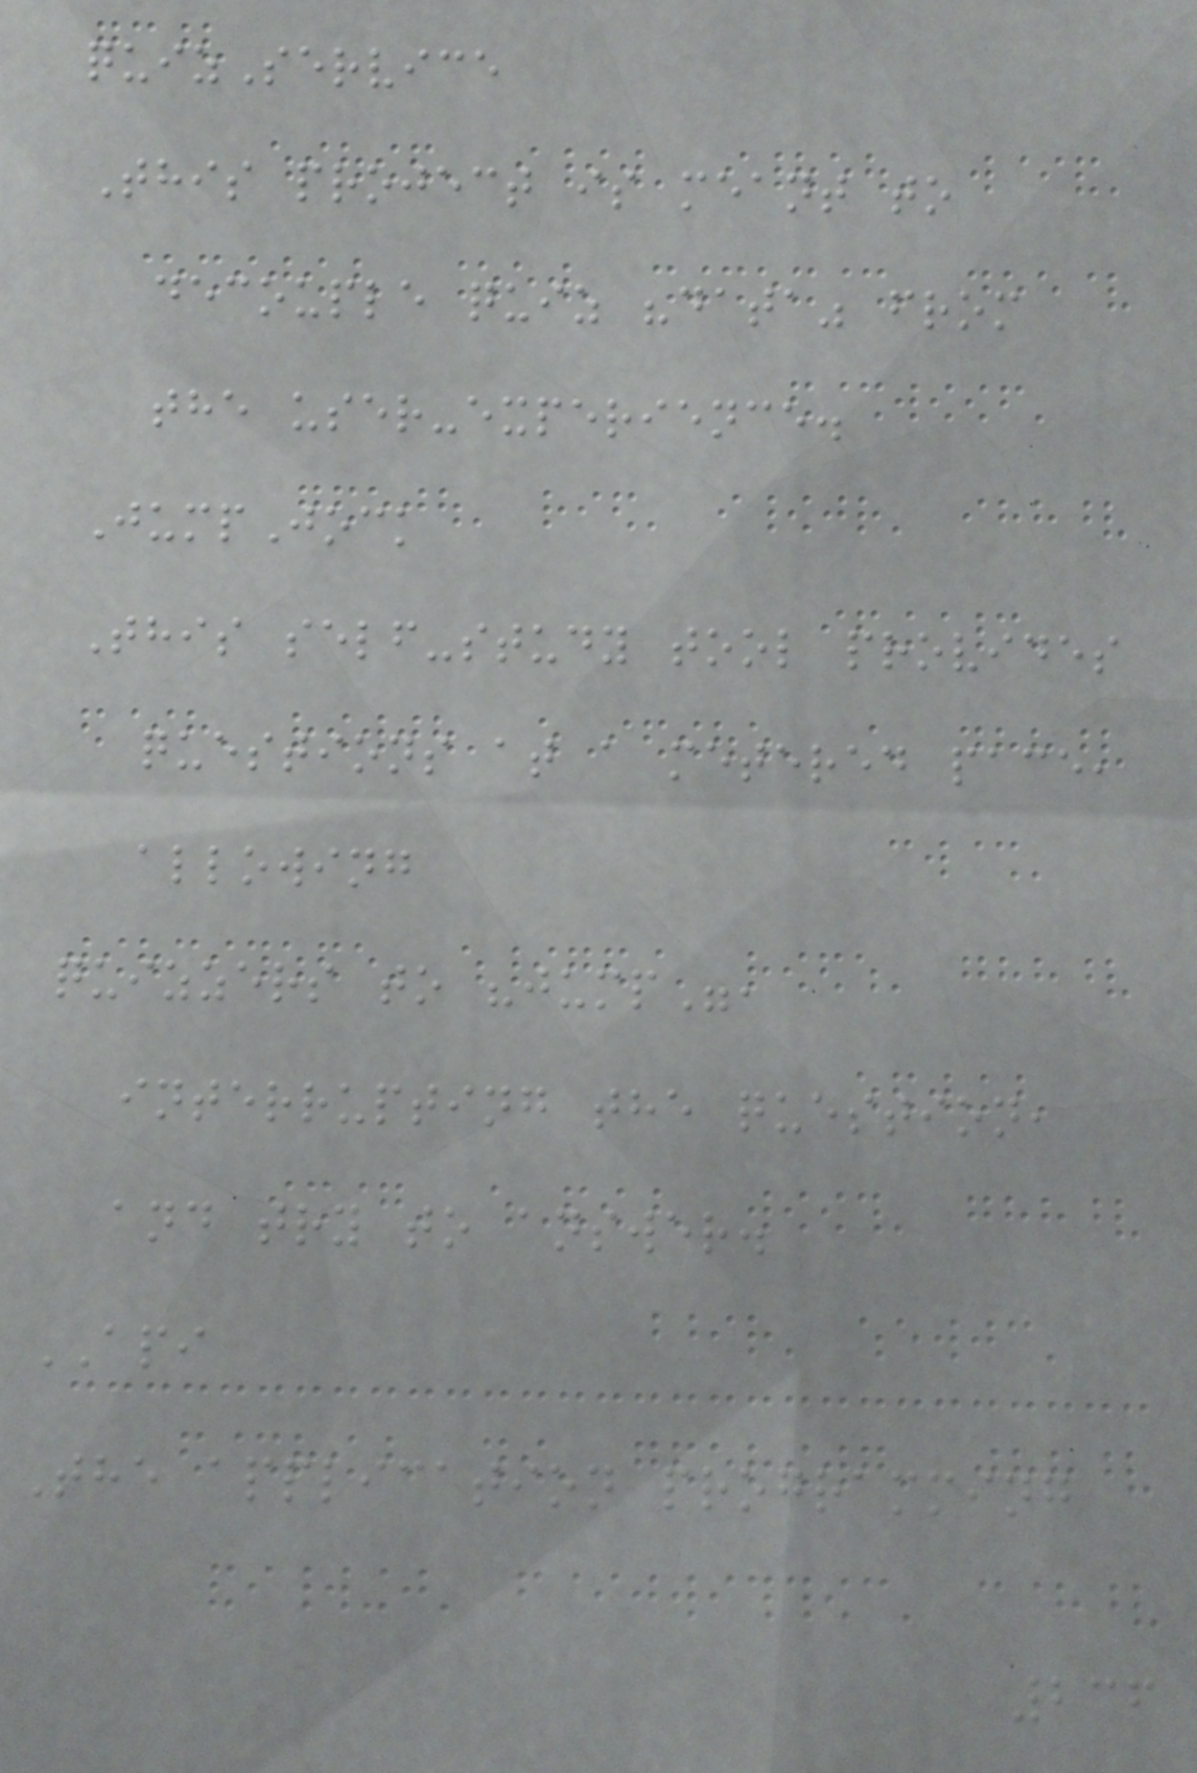quizService
This project is meant to
decouple quiz "data" from
the user-experience.
JumpJock
This self-study tool provides
questions at a metered pace,
allowing
quizzers to "jump",
interrupting the question,
and try to answer.
API
The application programming
236
